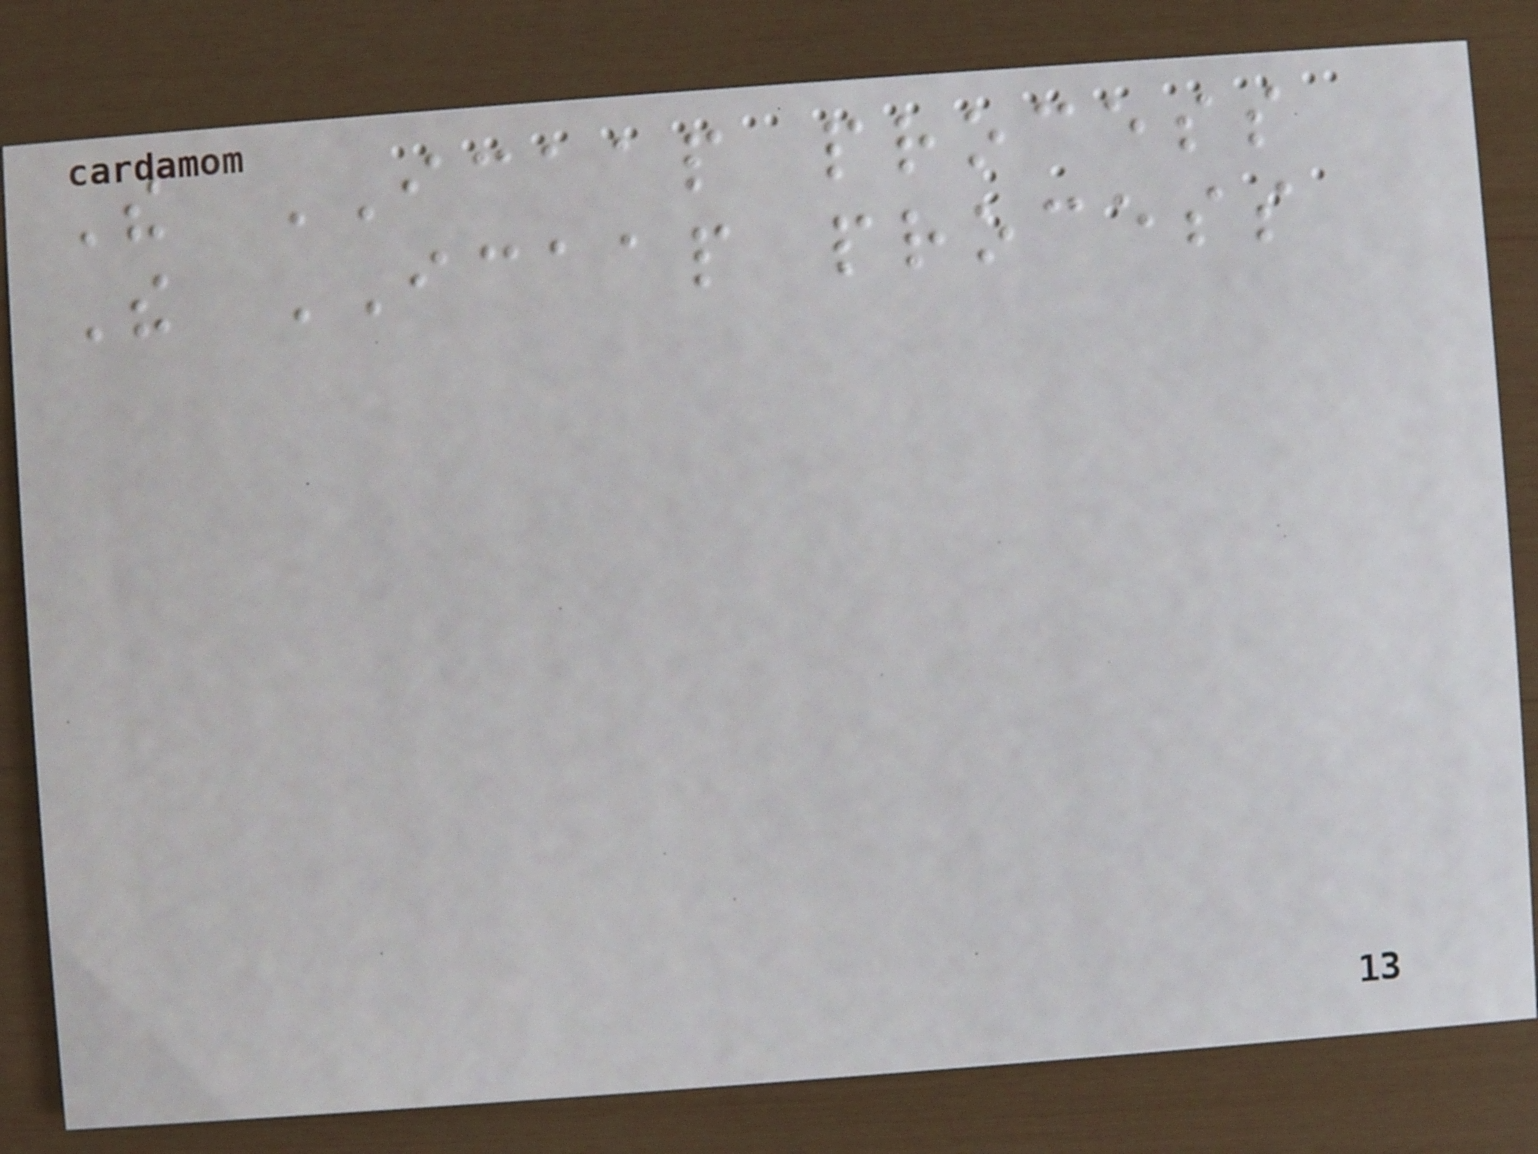The ICAAP process
The ICAAP process
